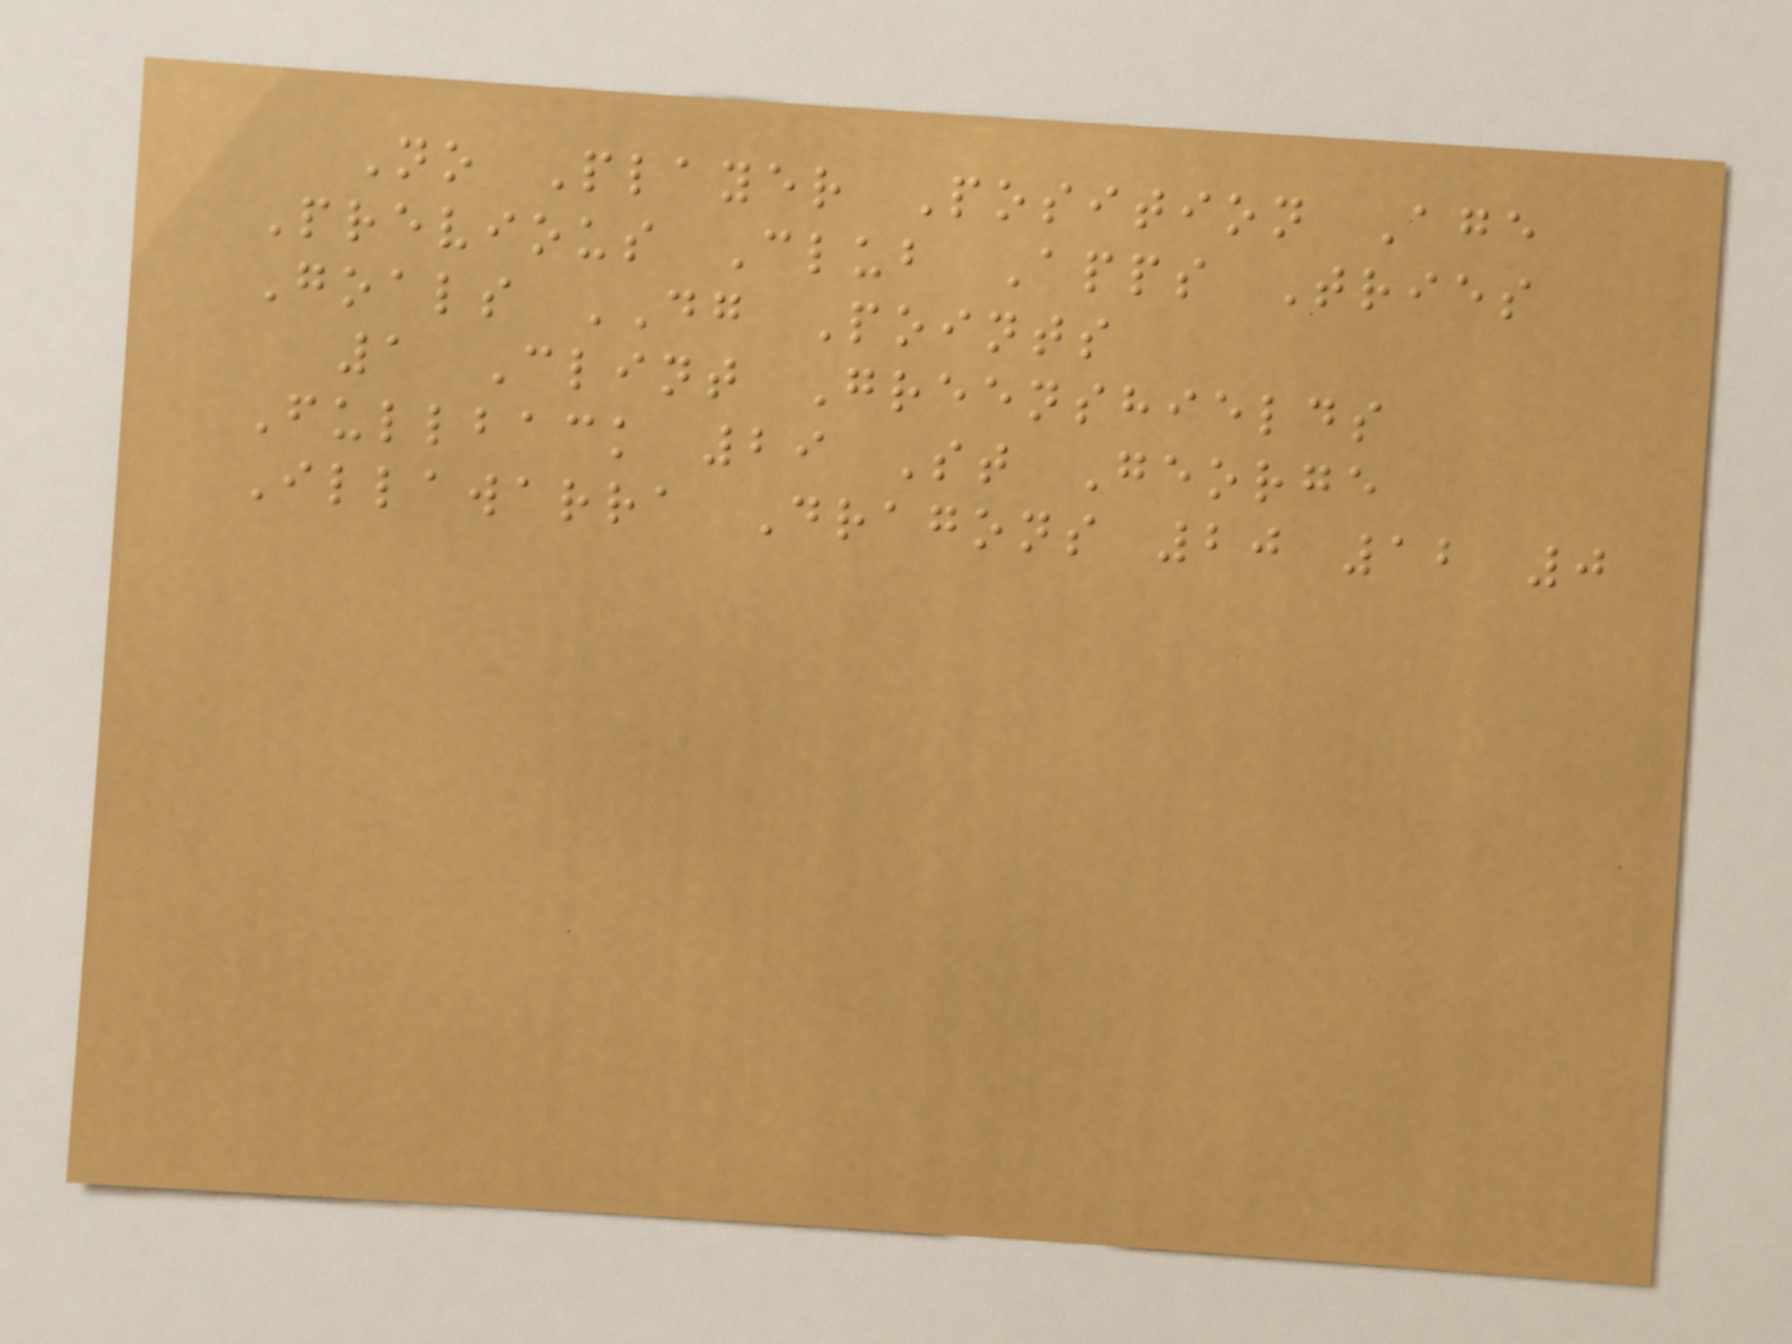No Player Position Age
Previous Club Apps Tries
Goals DG Points
1 Clint Greenshields
Fullback 29 St George
Illawarra Dragons 20 12 0
